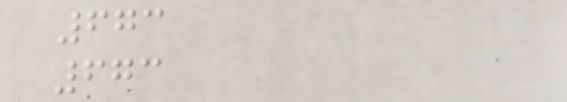673
673
